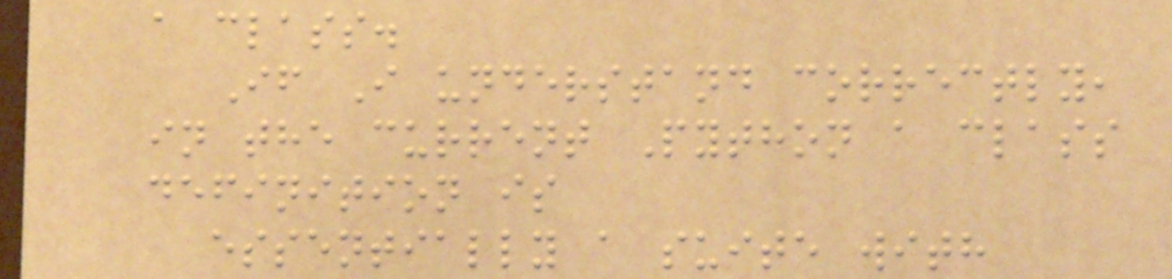a class.
If I understand correctly,
in the current Python a class
definition is
essentially a suite with
